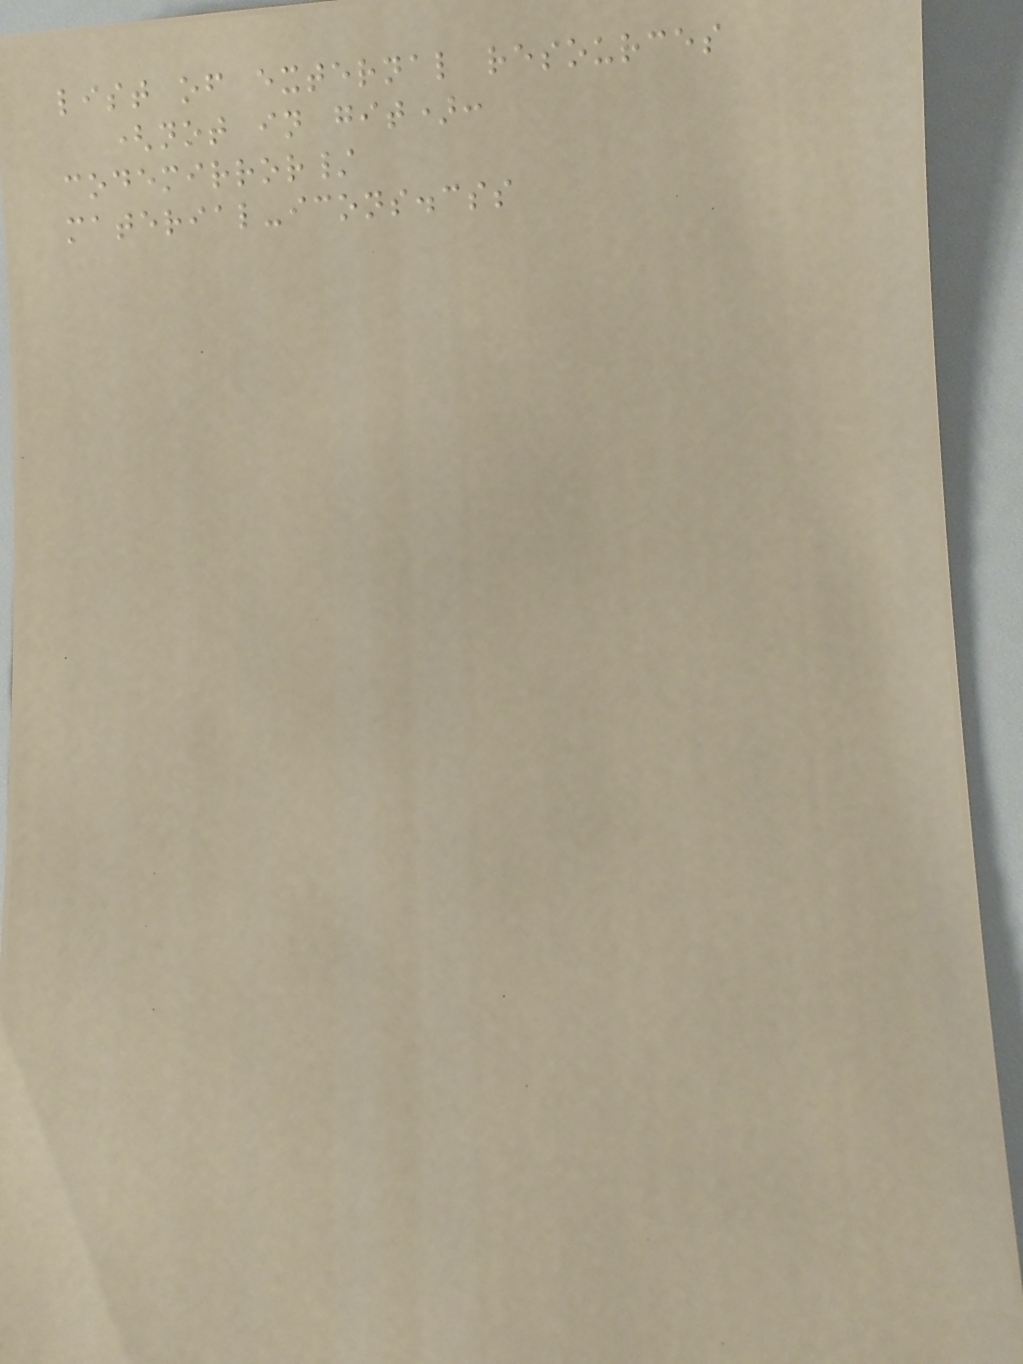list of external resources
(not in git):
codemirror/
material-icons.css
